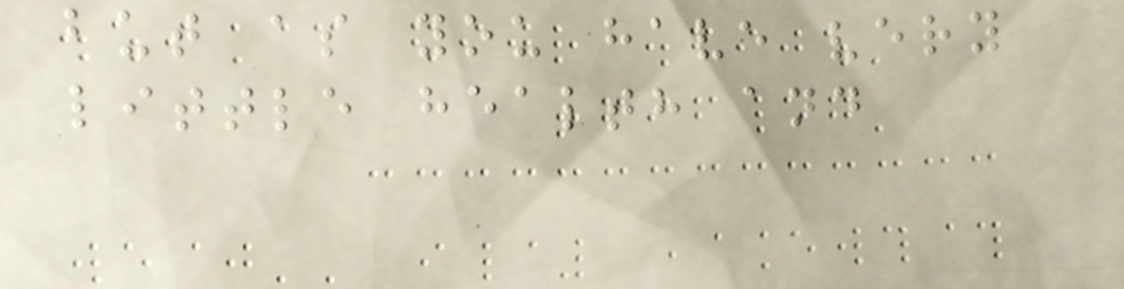but as you have very
little health and
